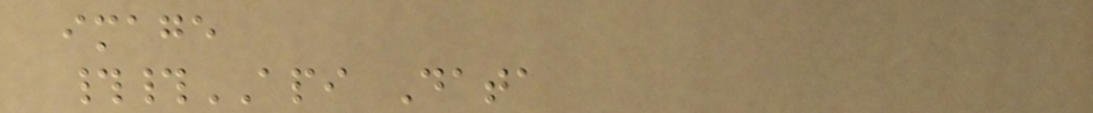image
##API Data
